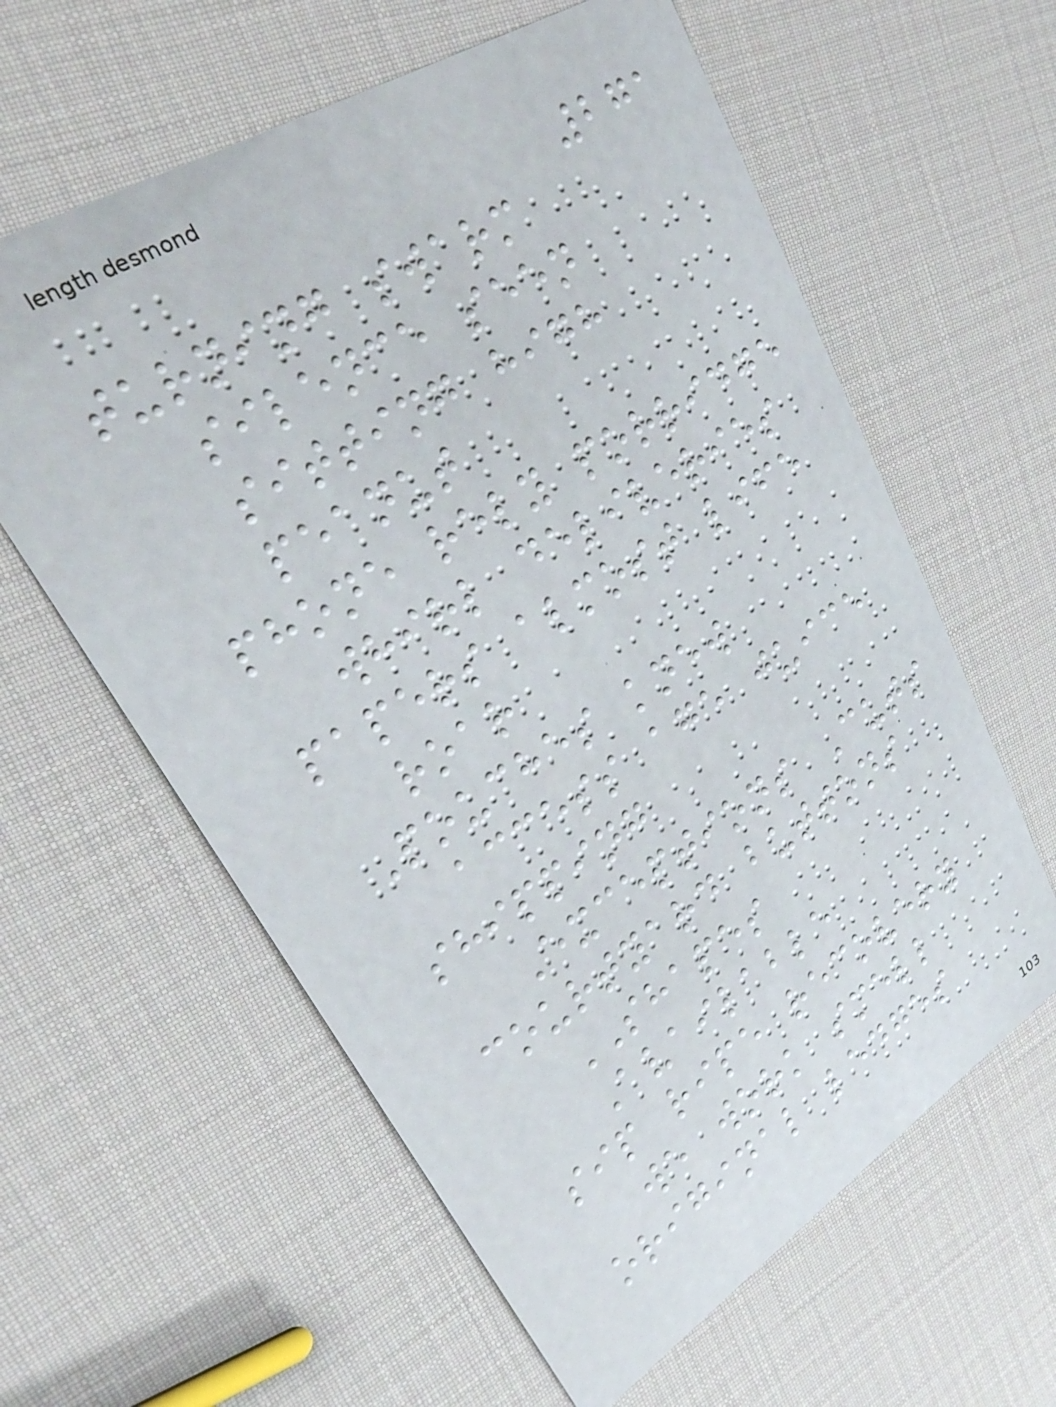271
turning swarm
silence seen
sitting high
peanut
phone rely porridge
whirl deliveries
papers almost life
roar
Pouches knew
access age juice
shipping
Exceptions Cuts
courtyard buttons
SHAPES
Available
sip ripe recovery
we work smell
original ledges
